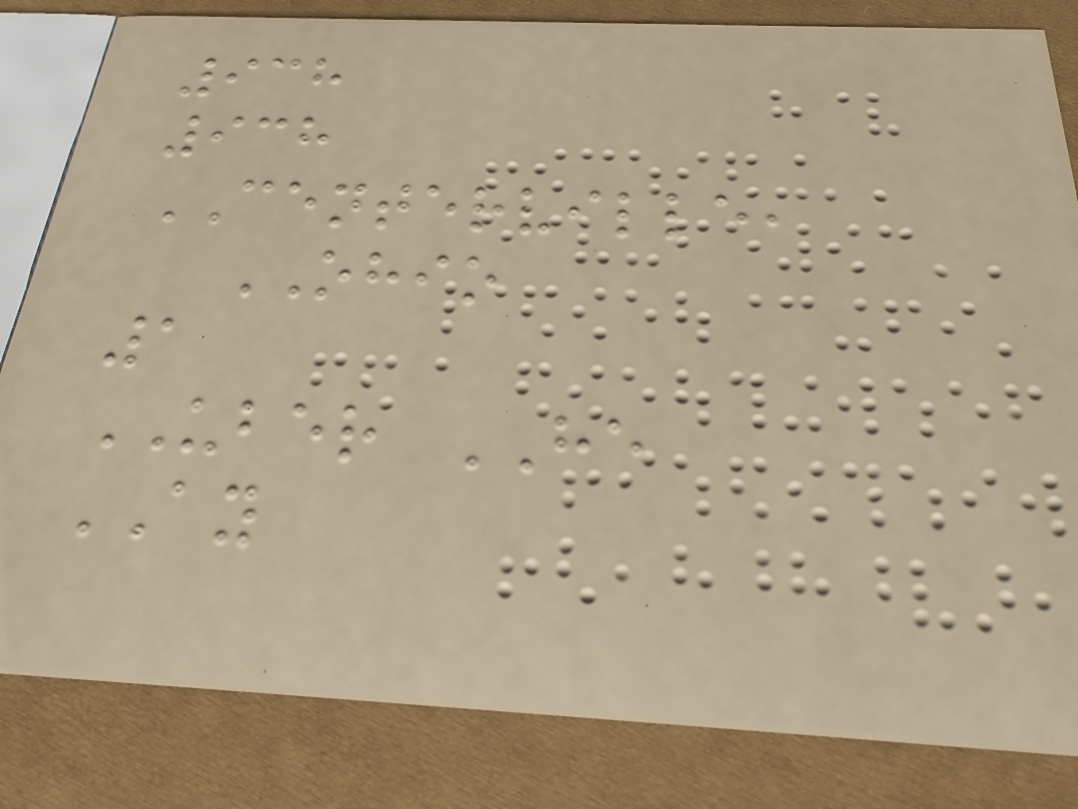938
938
CENTERVILLE,
OHIO
1
UBER HE
AY
